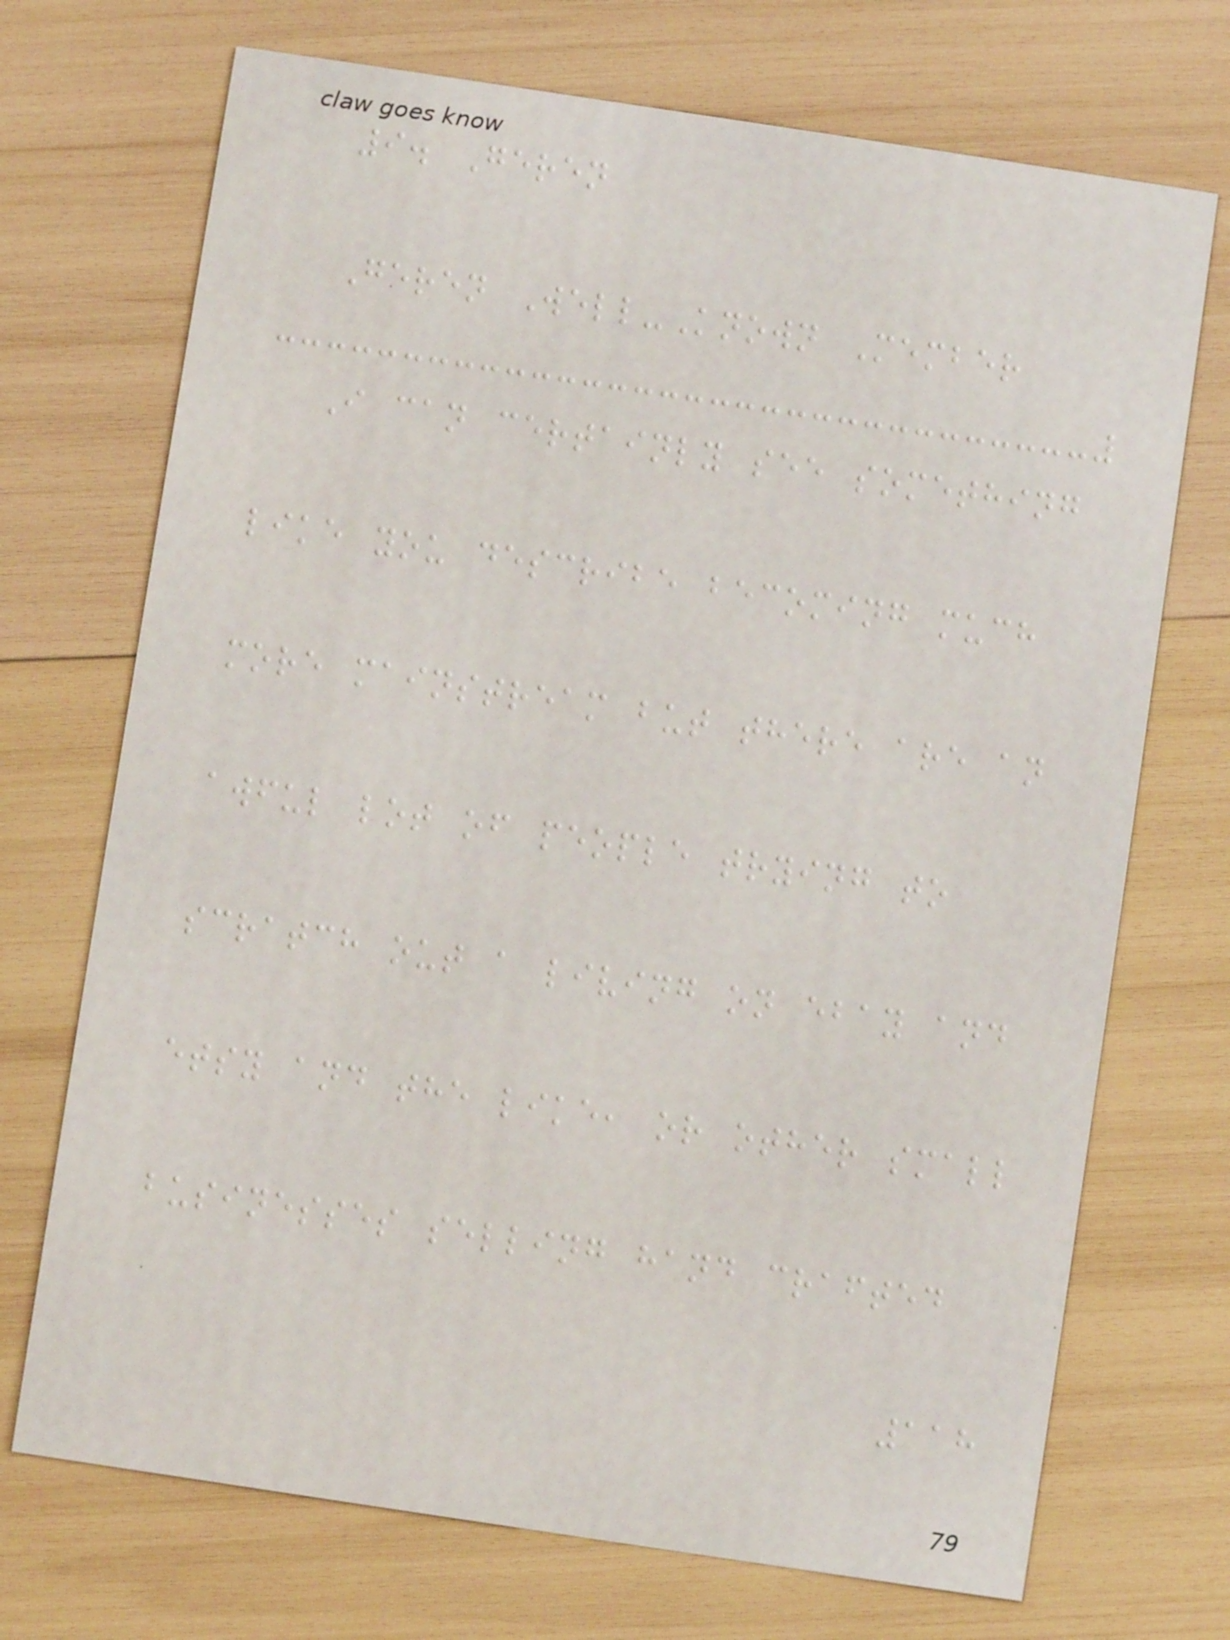9. Geren
Geren Well-Known Member
I can certainly see something
like you describe becoming much
more mainstream but there are an
awful lot of people trying to
scratch out a living on ebay and
etsy and the like, or other small
businesses selling hand crafted
118
